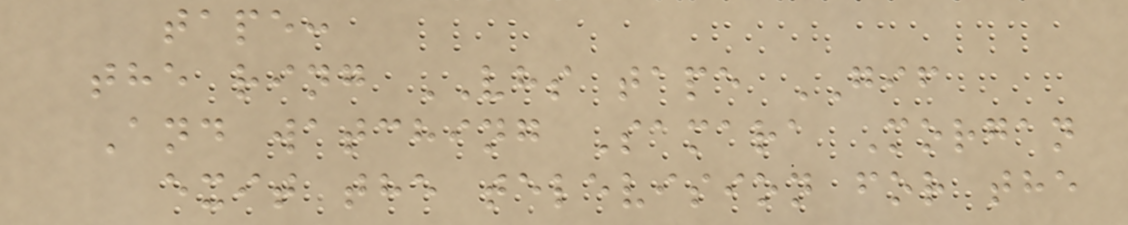tape:
the ring VHS tape GIF
And watching Samara Morgan
exit the television for the
